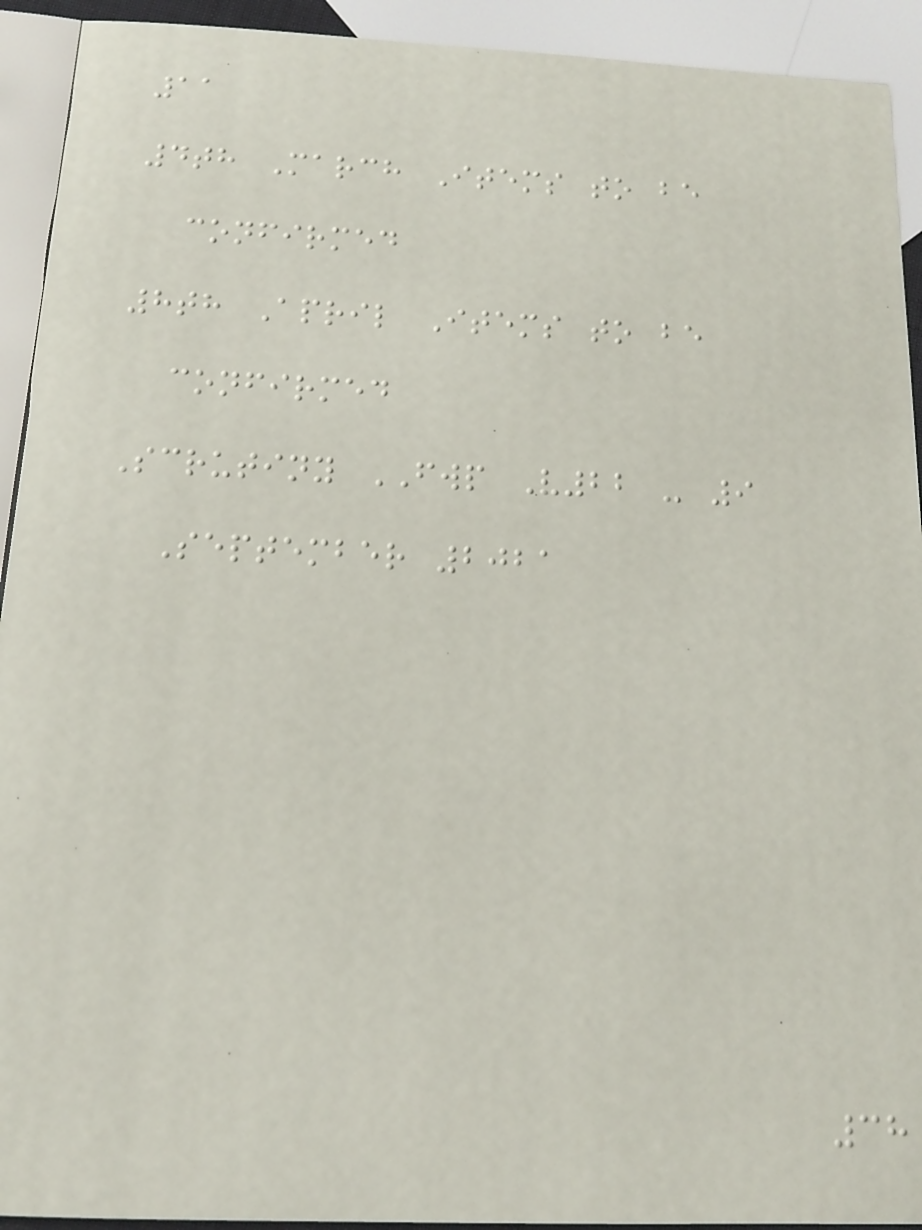11
4th March Items to be
confirmed
8th April Items to be
confirmed
Scrutiny FWP V22 - 9
September 2021
38
